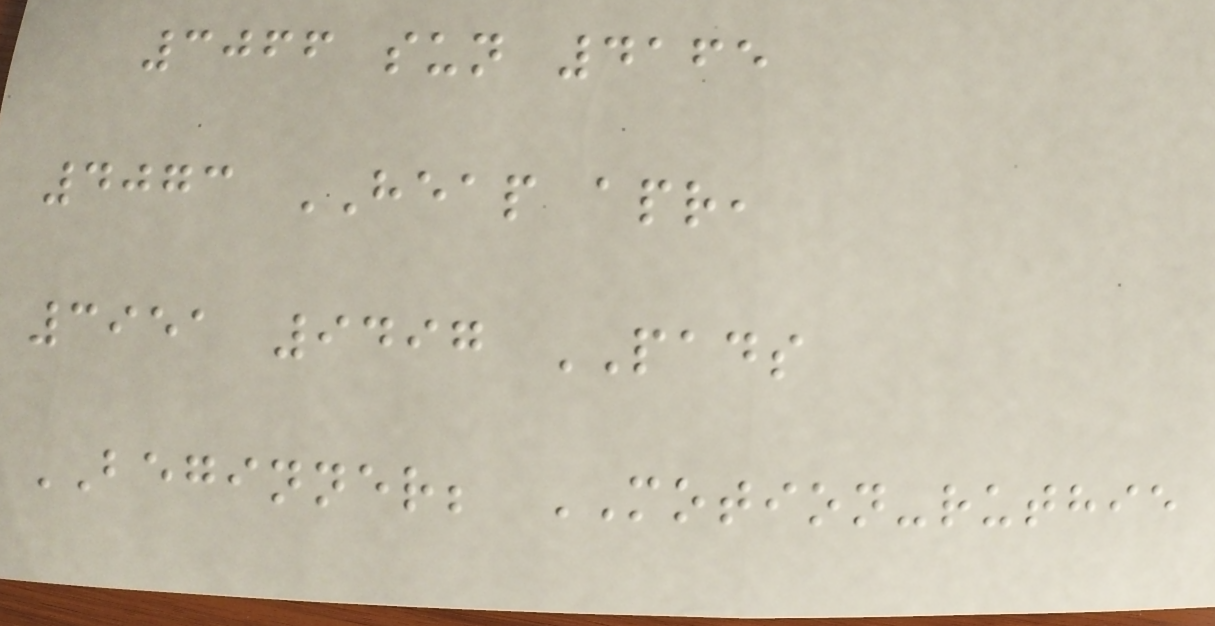3066 sun 4165
4073 HEAP apr,
3951 9497 PADS
BEGINNER; MOTION-ruthie
